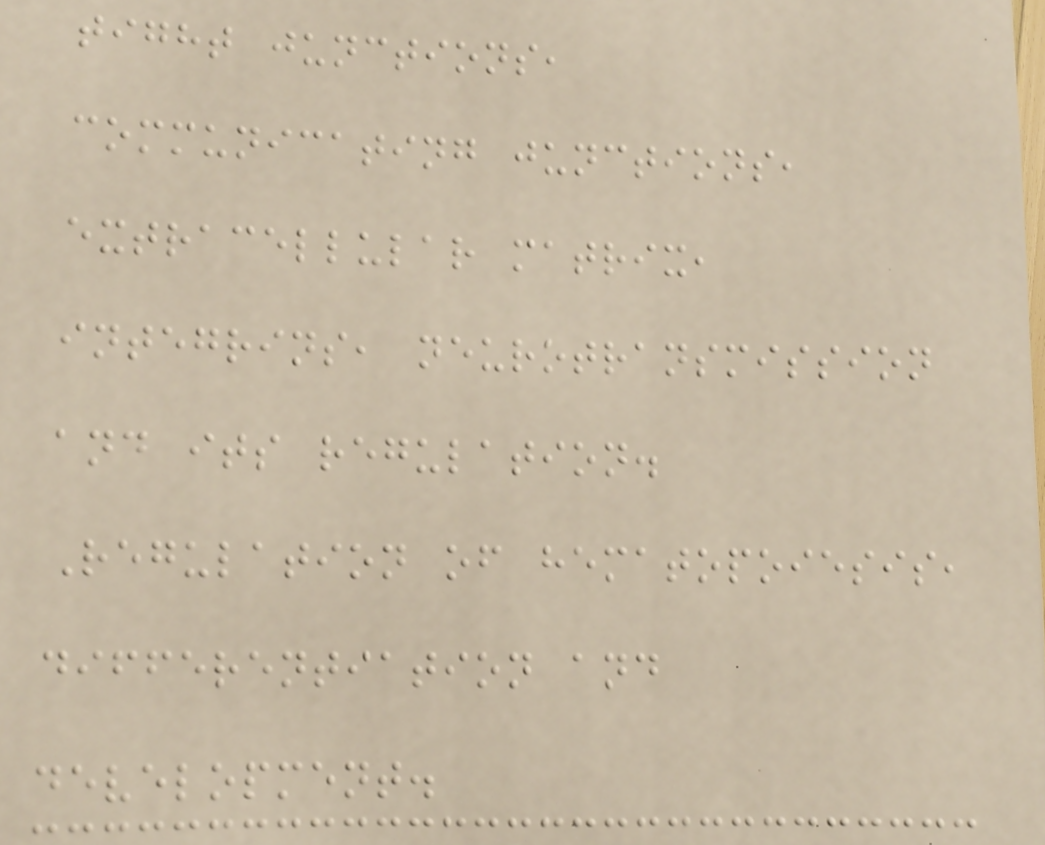tight junctions,
communicating junctions,
extracellular matrix,
integrins, neurotransmission
and its regulation.
Regulation of hematopoiesis,
differentiation and
development.
